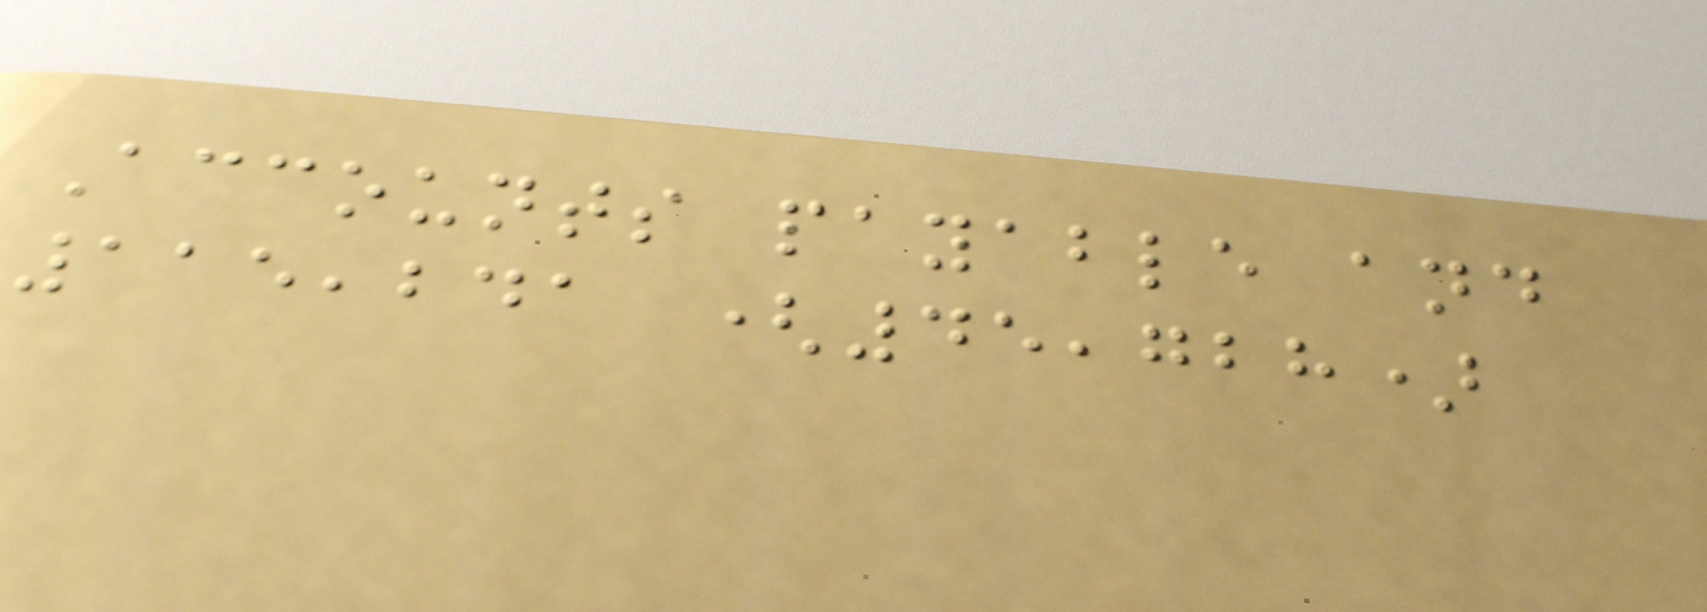Accounts payable and
115,241 (45,728)
